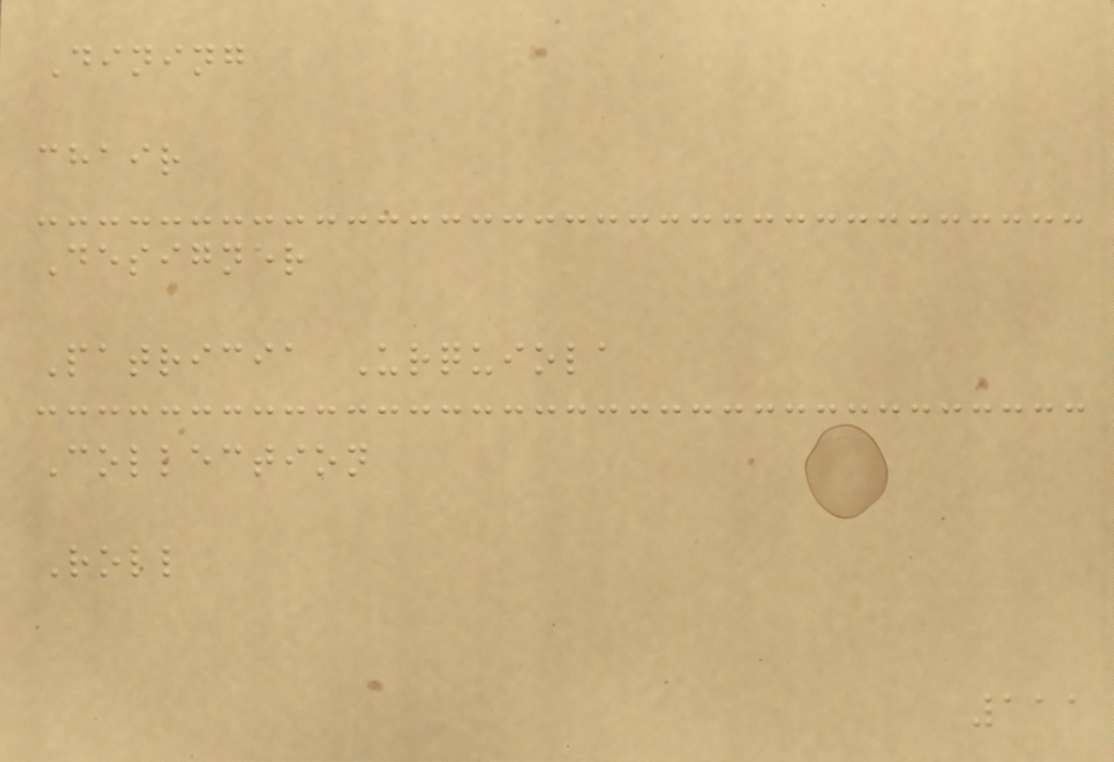Dining
chair
Designer
Patricia Urquiola
Collection
Roll
111
